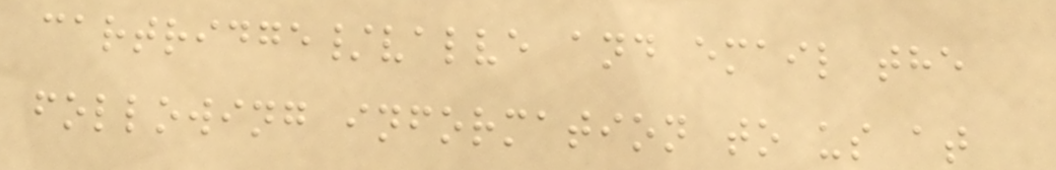cartridge/valve and email the
following information to us at
